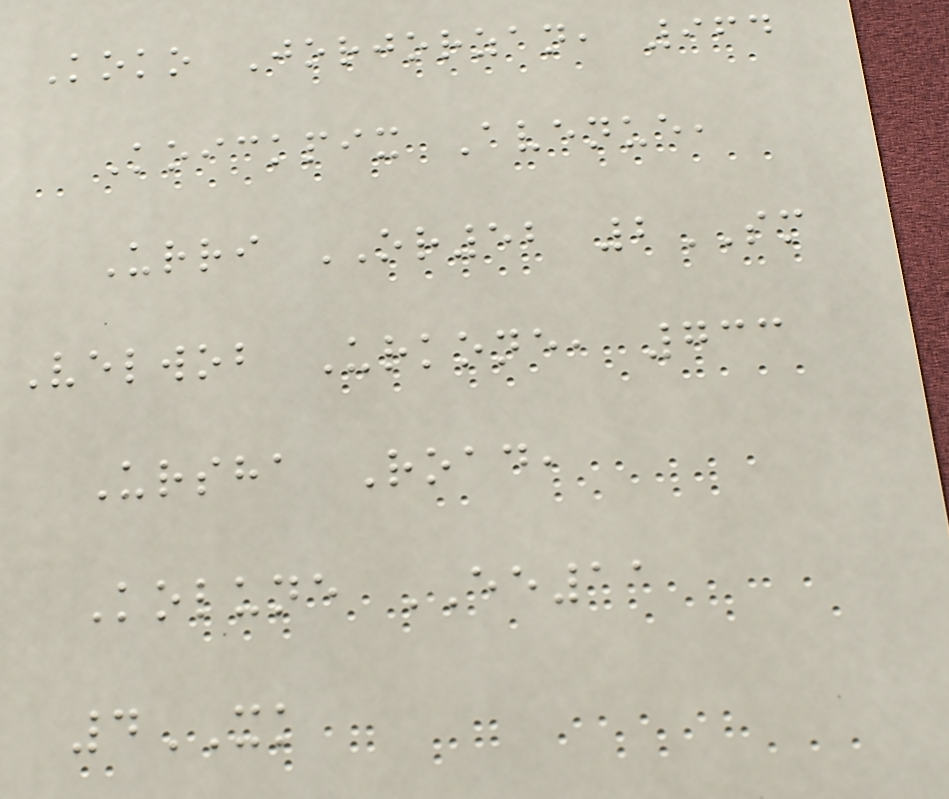Koko Jorjorzan, 964
Koickpix Avenue,
Urri OR52 2SM
Velwob Urkone, 733
Ursha Road,
Kolune EE11
4XK
